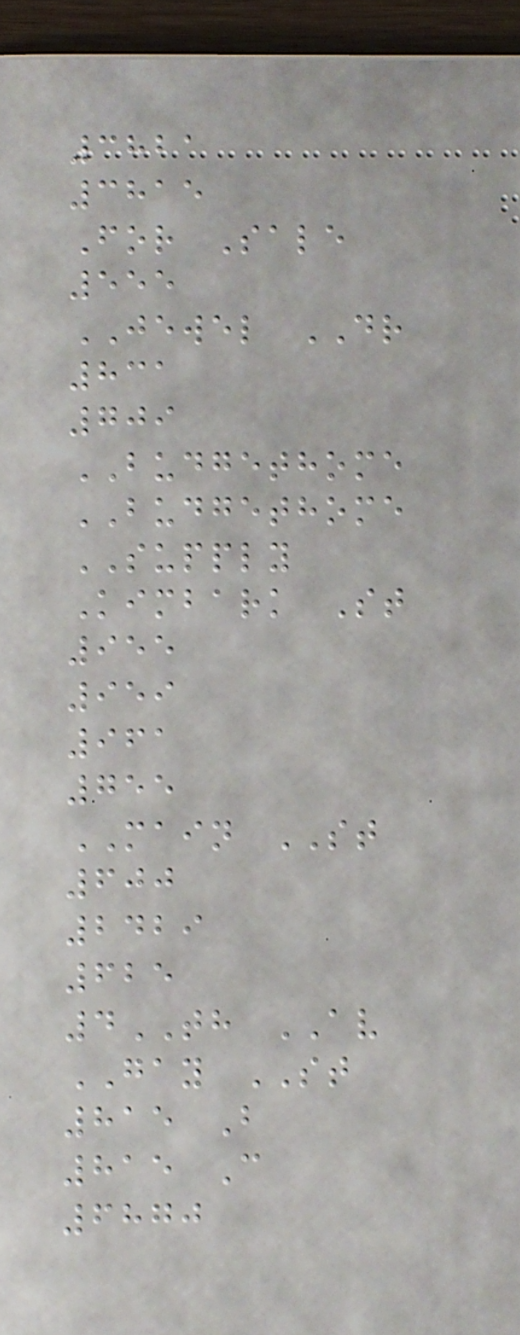3821
3815
For Sale
555
JEWEL DR
831
709
BUDGETHOME
BUDGETHOME
SUPPLY
Kimbark St
955
959
961
755
MAIN ST
600
2429
625
4TH AV
GAY ST
815 B
815 C
6870
